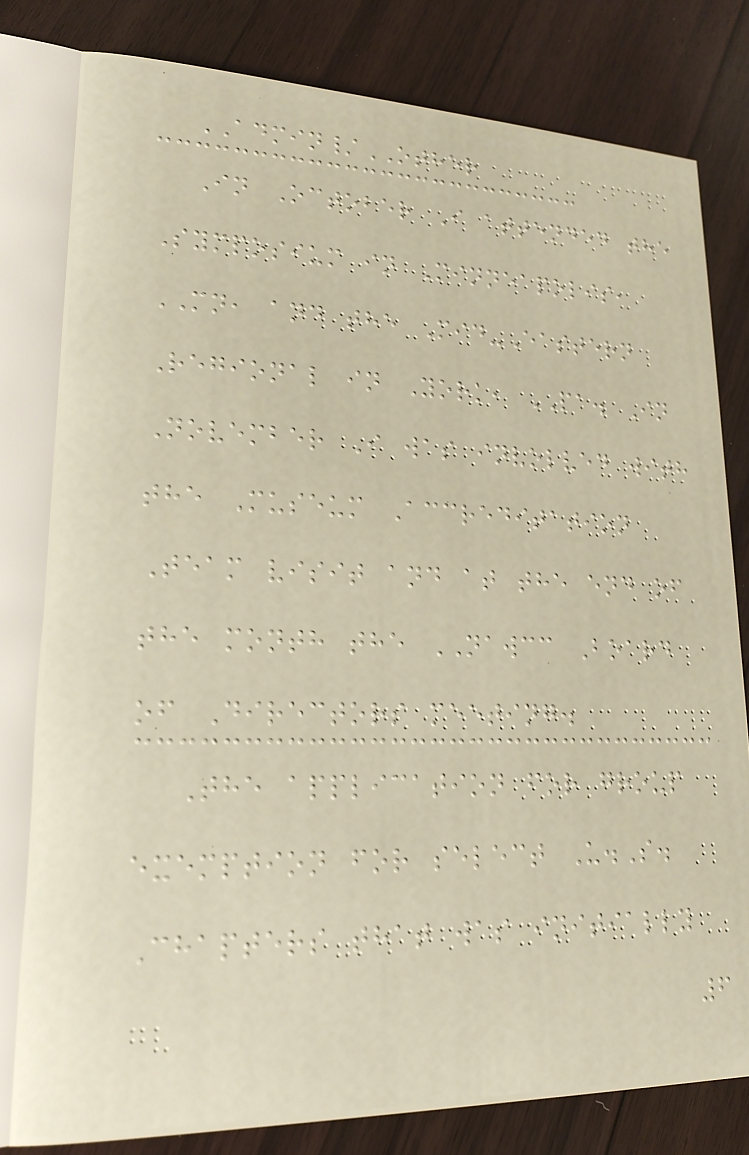ADMIN/OTHER
In October I attended the
Symposium in Minneapolis,
MN, and the Mid-Eastern
Regional in York, PA. In
November I was involved with
the Museum Accreditation
Team visit and at the end of
the month the NAWCC Board
of Directors meeting.
The application for group
exemption for select U.S.
Chapters that was initially
6
